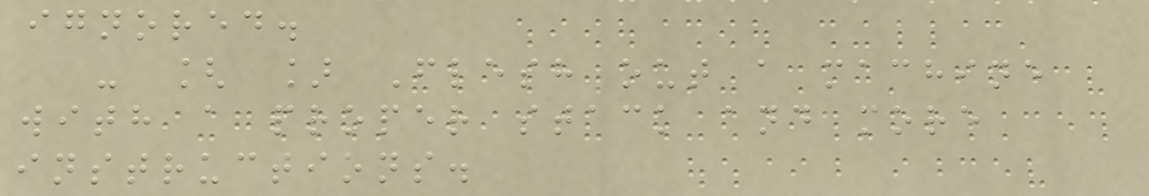ignored.
- [ ] Flesh out a machine
with a proper stack and more
instructions.
